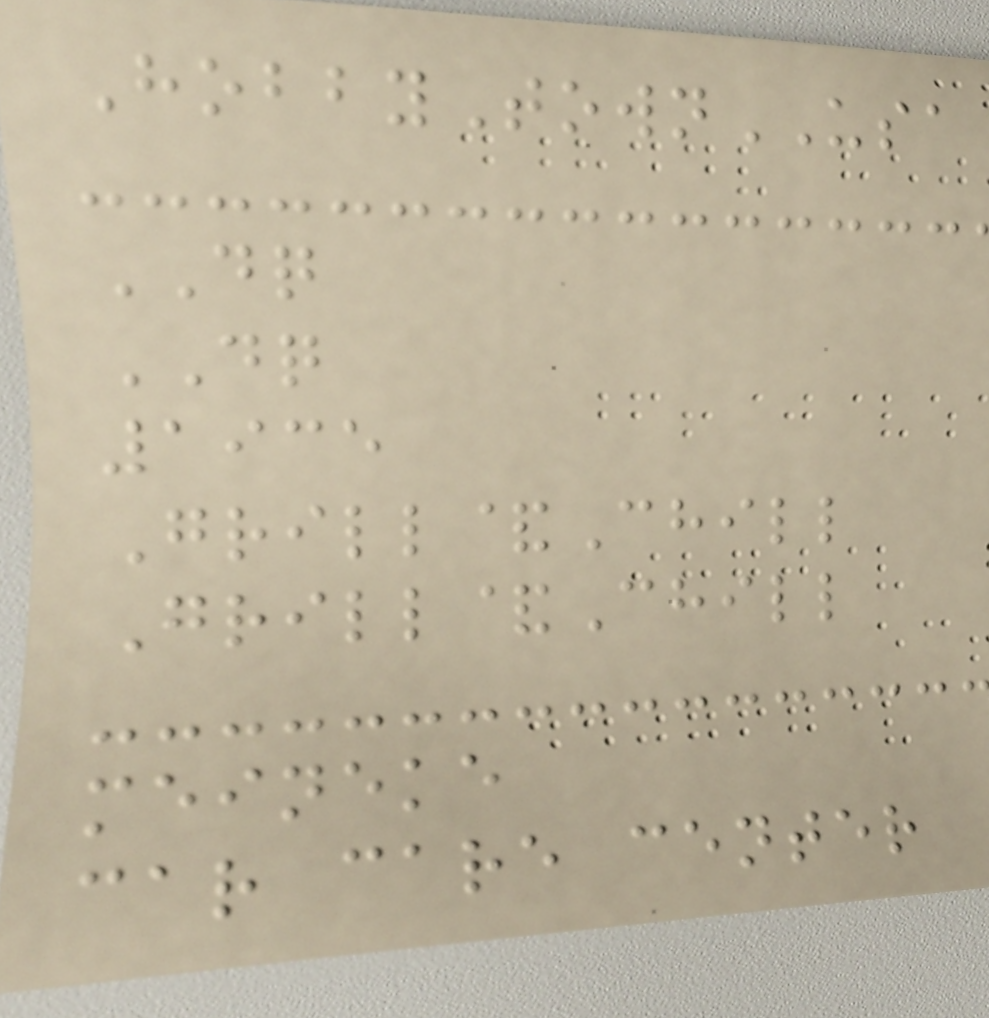HobbyTownUSA
DQ
DQ
1935
Grill&Chill
Grill&Chill
meineke
car care center
